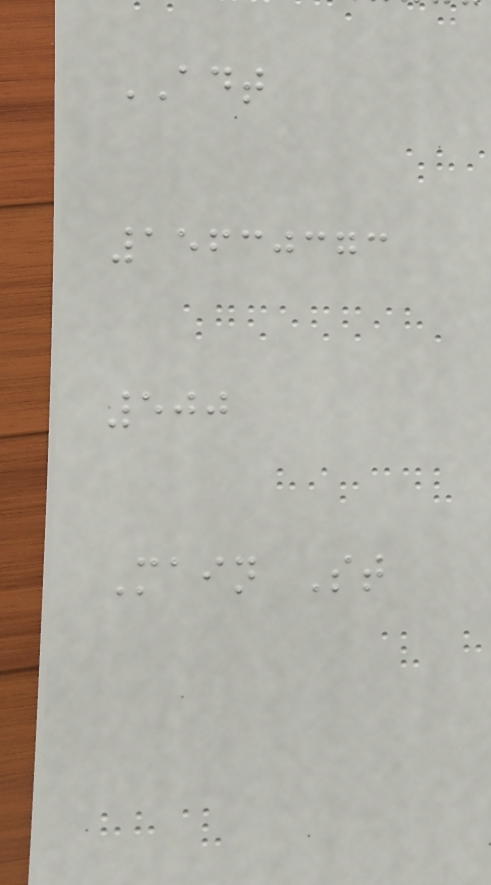ADT
15630373
500
Main St
